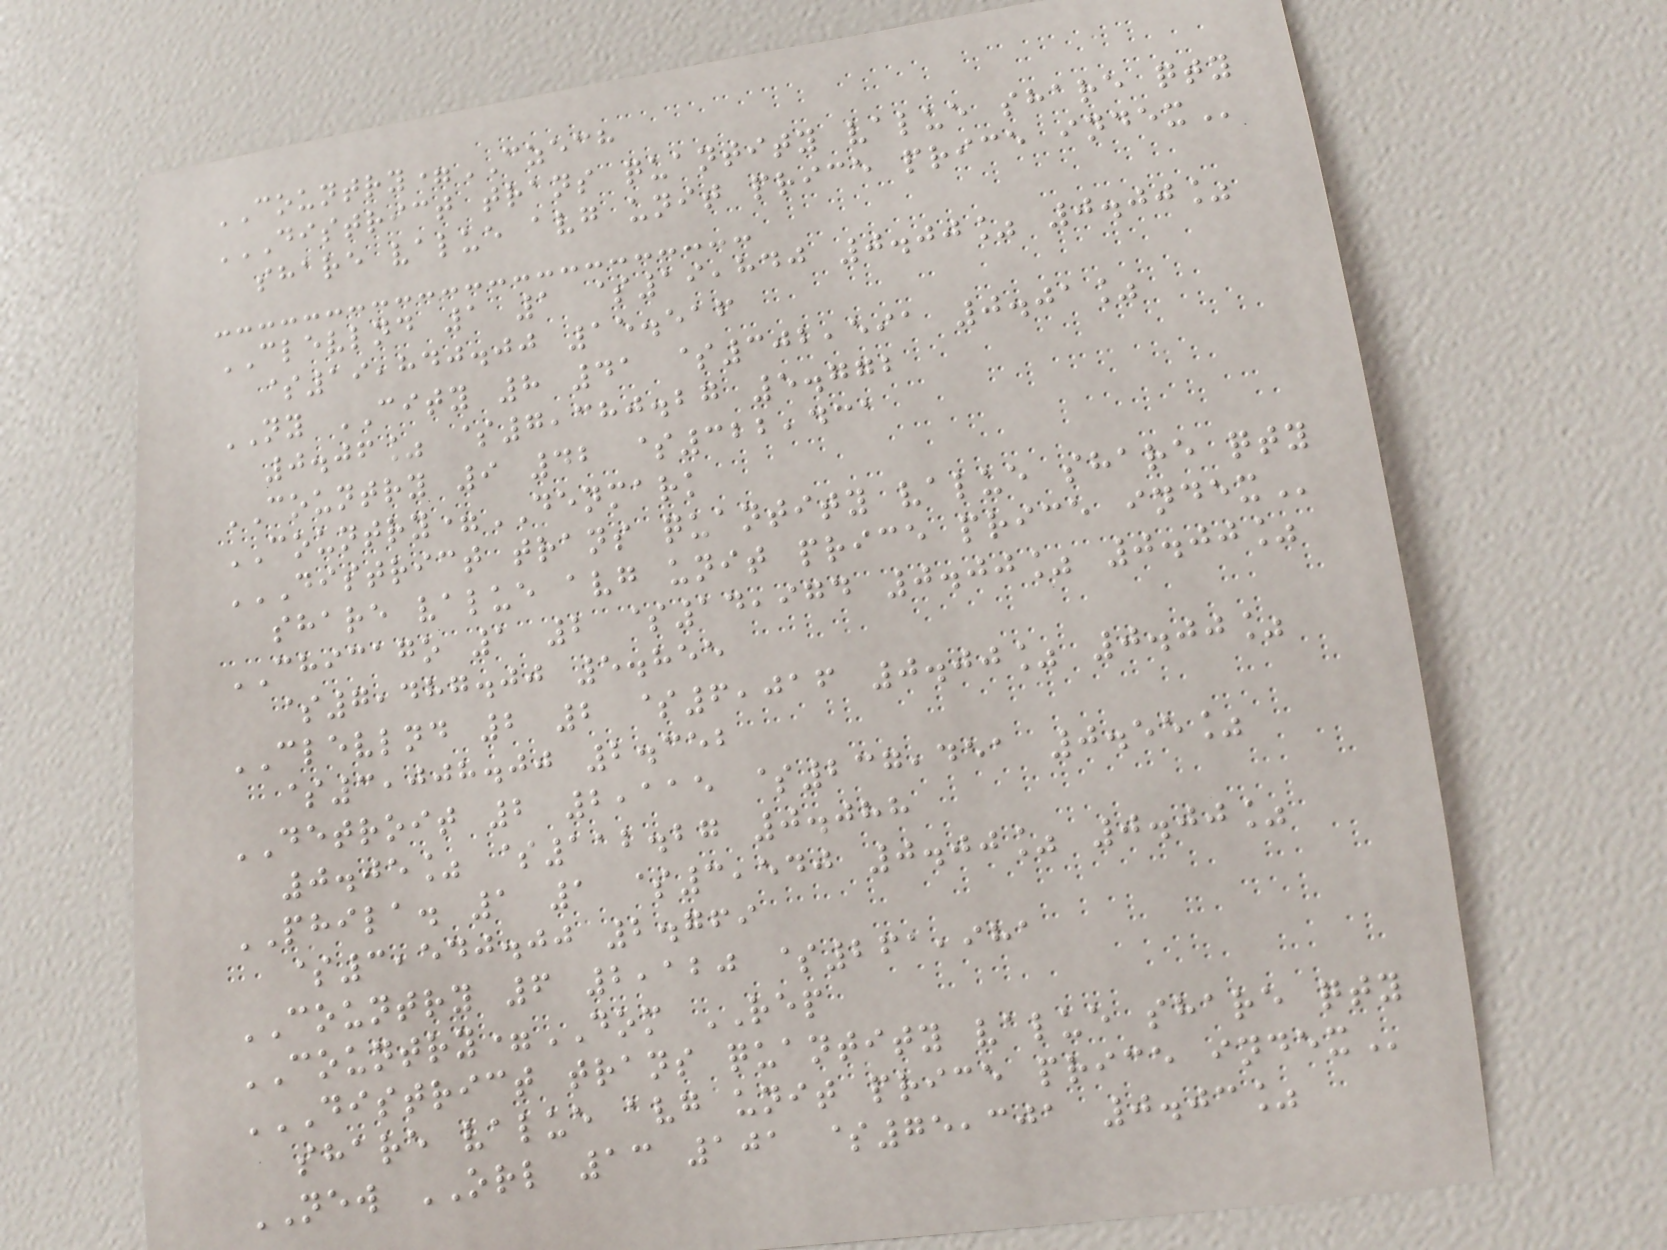COUNTRY=CZECH
DISTRICT TRANS QUANTITY VALUE SHARE QTY
SHARE VALUE AVG UNIT PRICE PRICE INDEX
CLEVLND 1 1 $19,840 0.00% 0.00%
$19,840.00 15.516
NY CITY 8 41 $302,591 0.01%
0.06% $7,380.27 5.772
COUNTRY 9 42 $322,431
COUNTRY=DENMARK
DISTRICT TRANS QUANTITY VALUE SHARE QTY
SHARE VALUE AVG UNIT PRICE PRICE INDEX
CHICAGO 1 2 $14,974 0.00% 0.00%
$7,487.00 5.855
CLEVLND 2 2 $6,016 0.00% 0.00%
$3,008.00 2.352
DETROIT 2 2,115 $237,451 0.55%
0.05% $112.27 0.088
PHILA. 1 1 $3,540 0.00% 0.00%
$3,540.00 2.769
COUNTRY 6 2,120 $261,981
COUNTRY=DOM REP
DISTRICT TRANS QUANTITY VALUE SHARE QTY
SHARE VALUE AVG UNIT PRICE PRICE INDEX
NEW ORL 13 101 $75,301 0.03%
